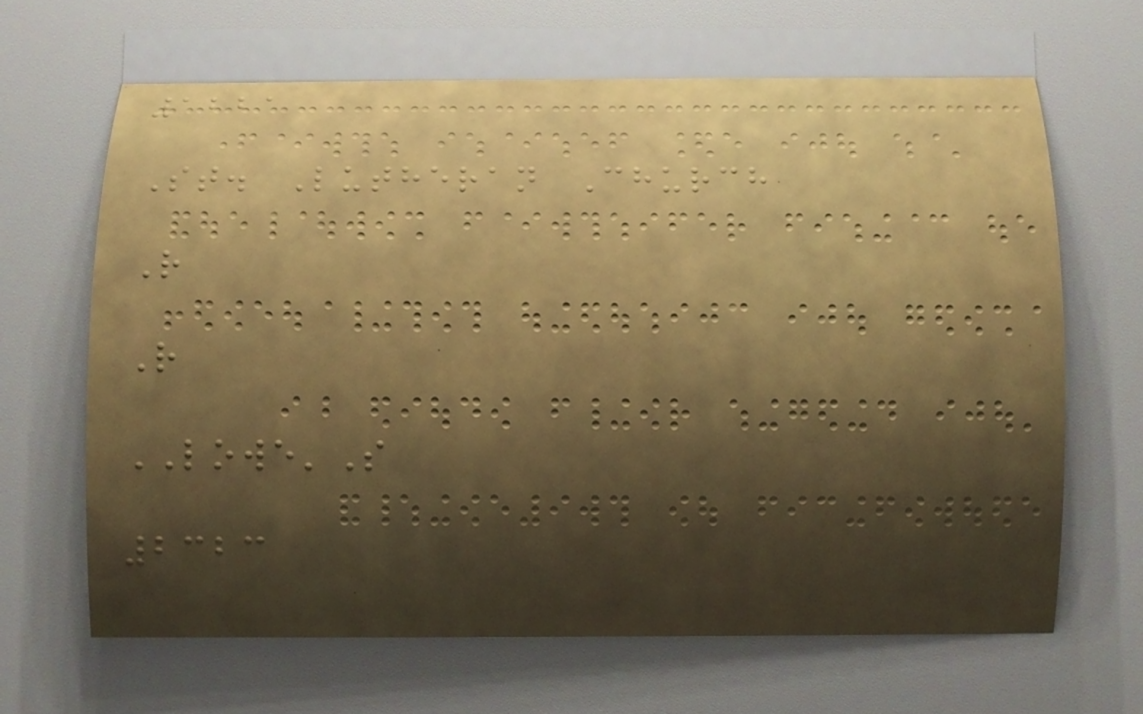1221
St. Lutheran Church
R
R
LOWE'S
2323
